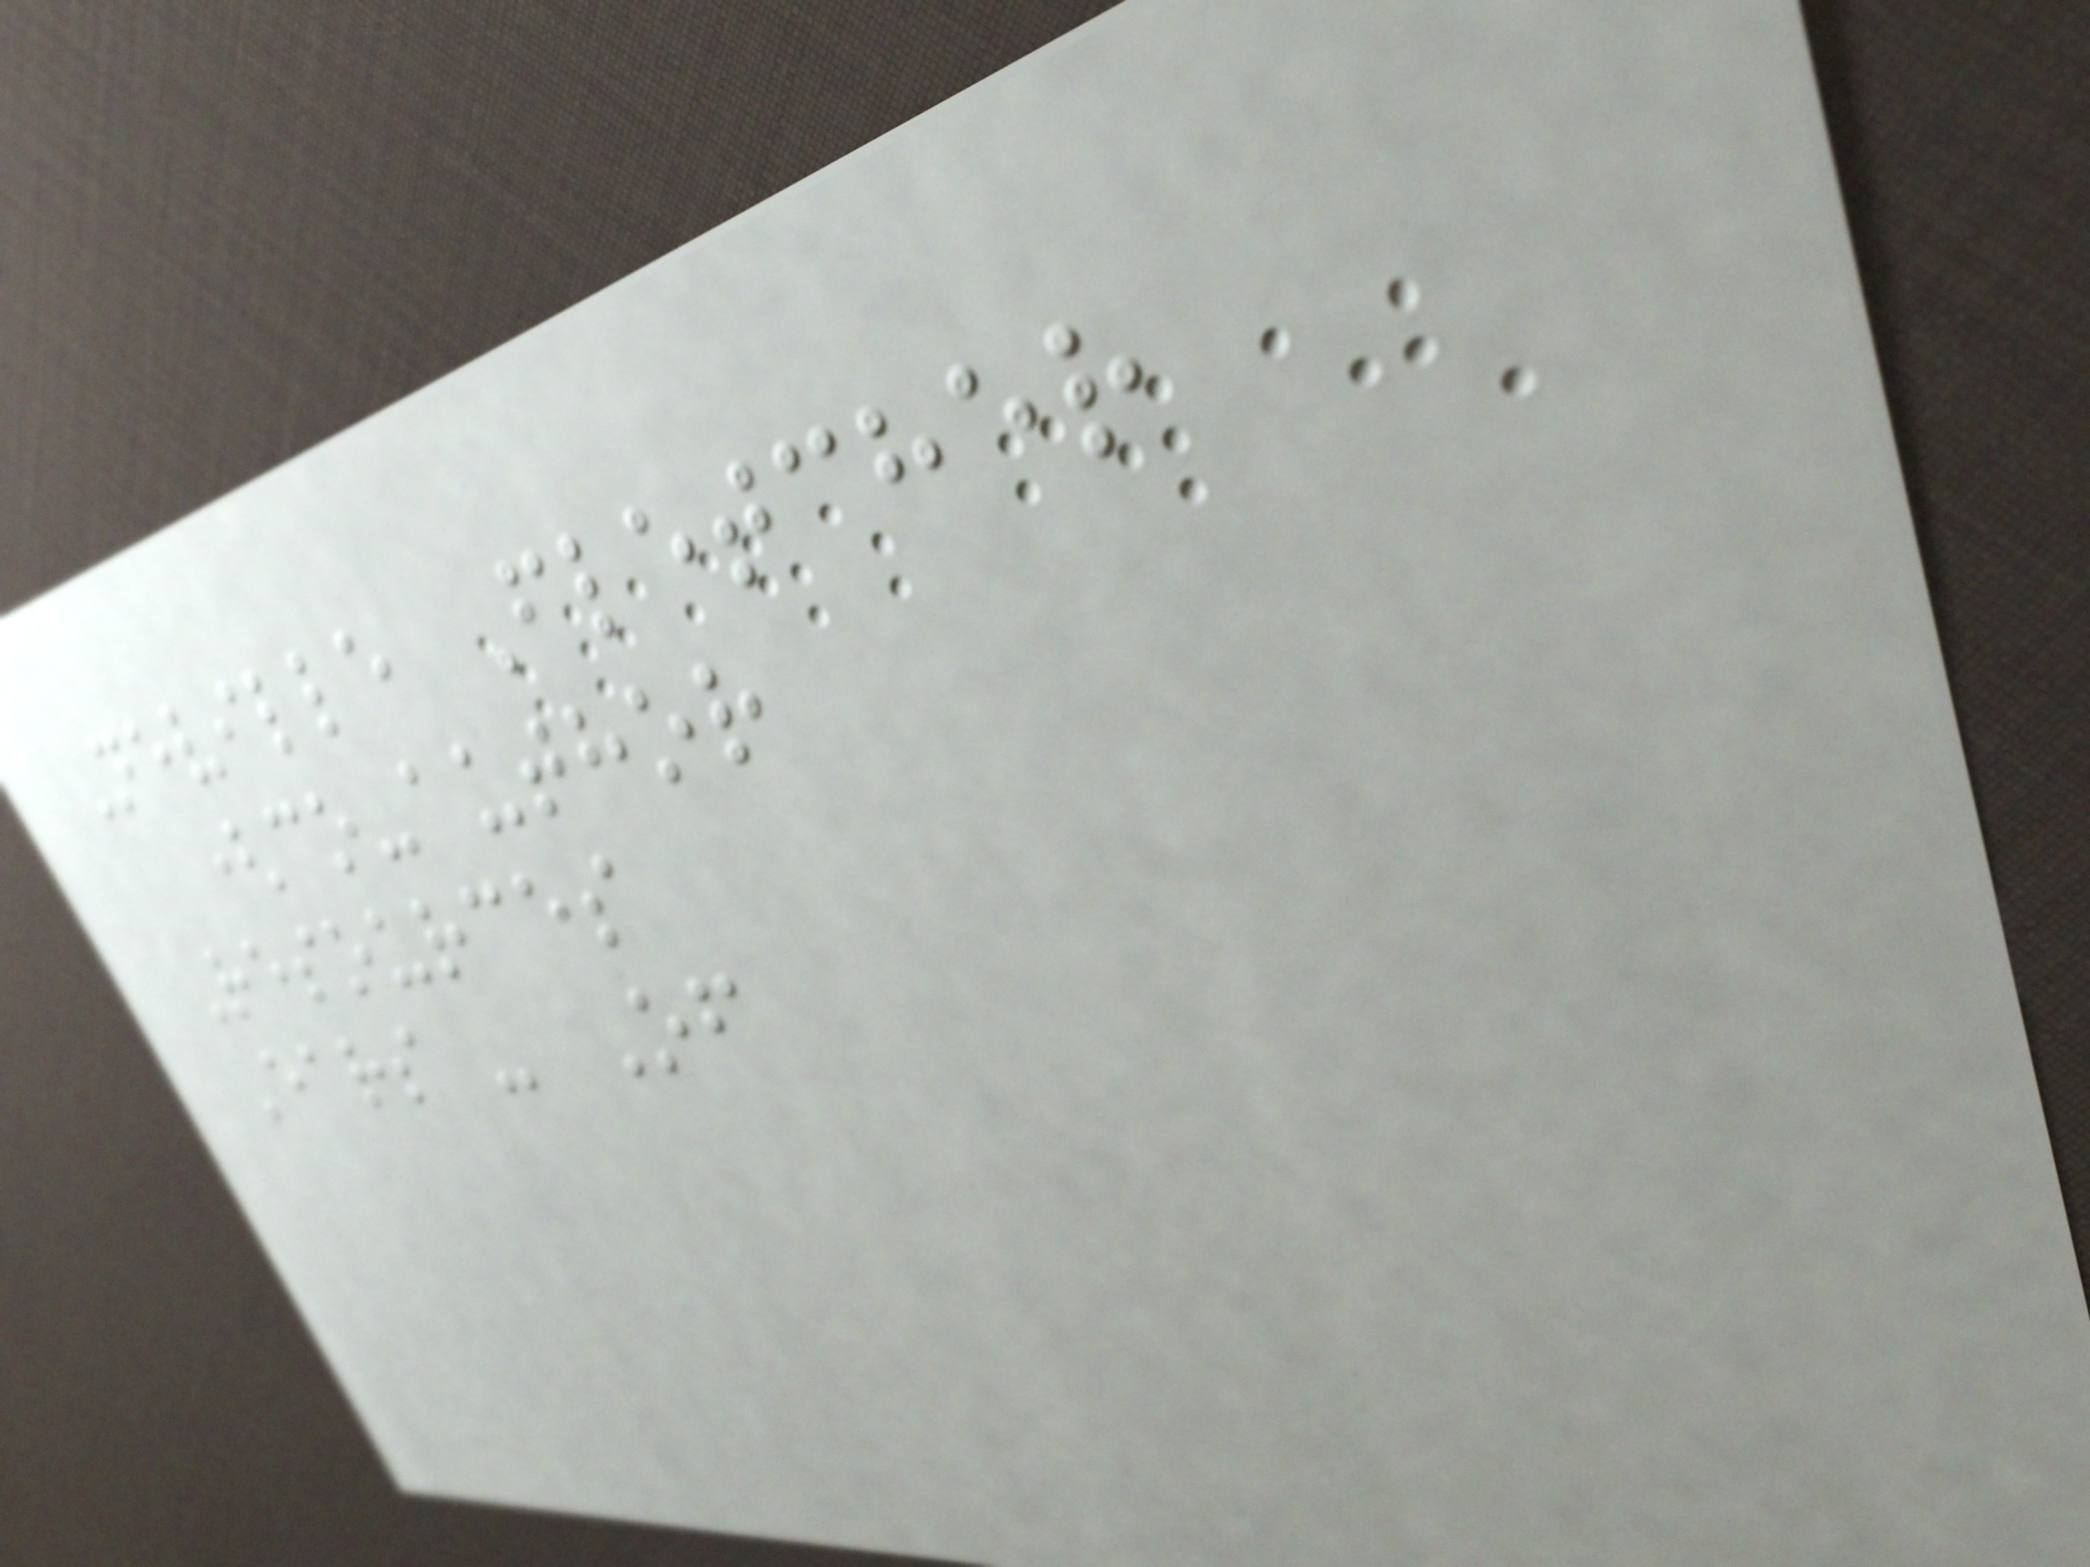Neville Fletcher
(co-author
Resources
Ears - Of
